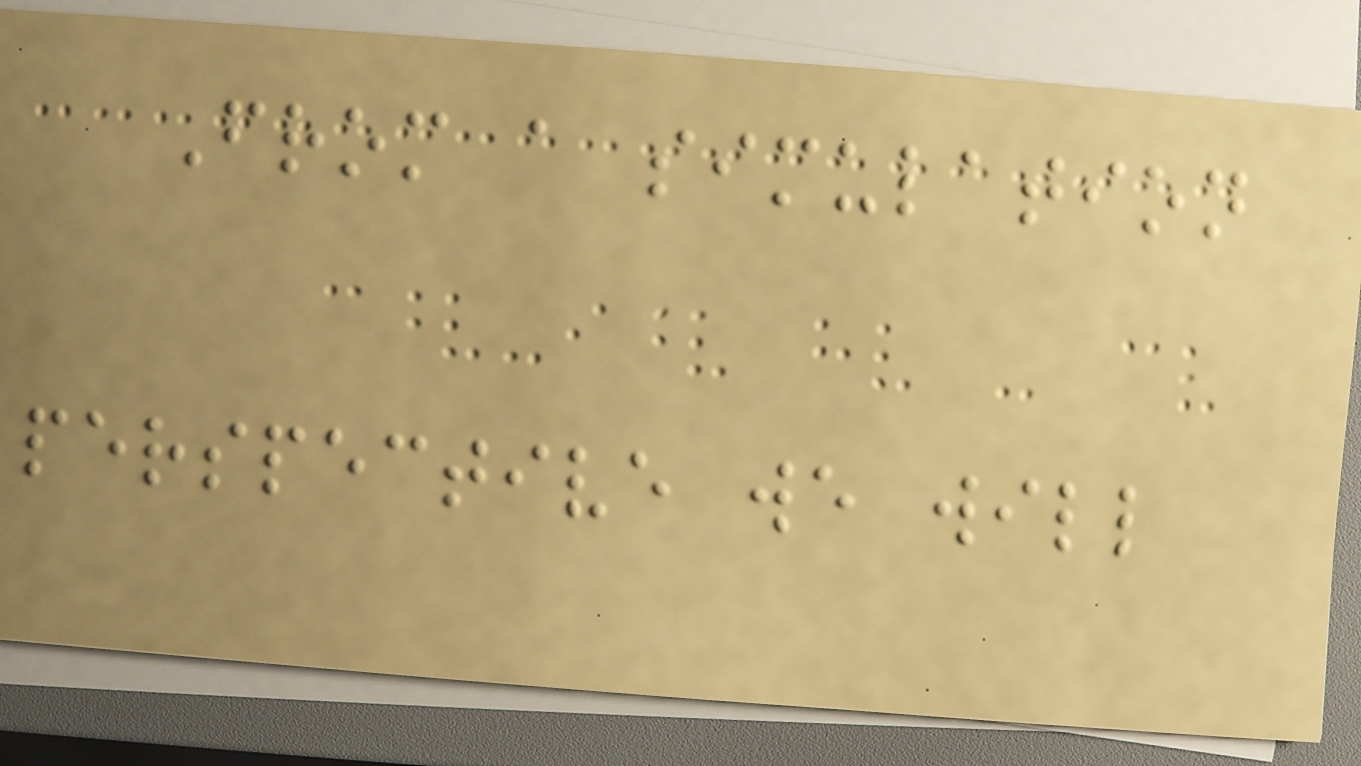From a simulation
perspective we will
